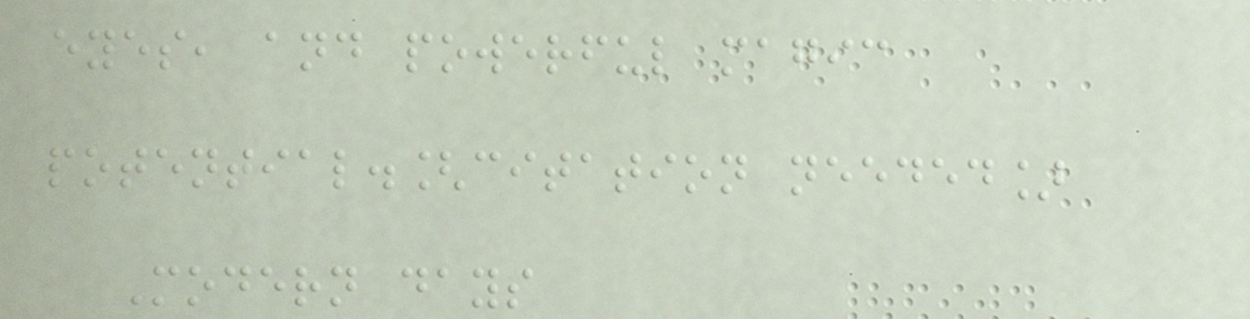eyes, and powerful magic
potential.[citation needed]
Modern days
